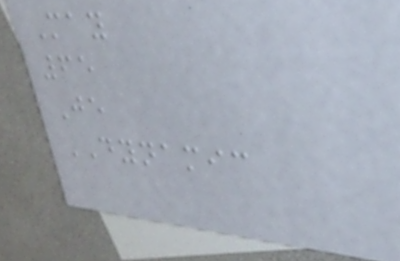May
65
Je
DYNAMIC
